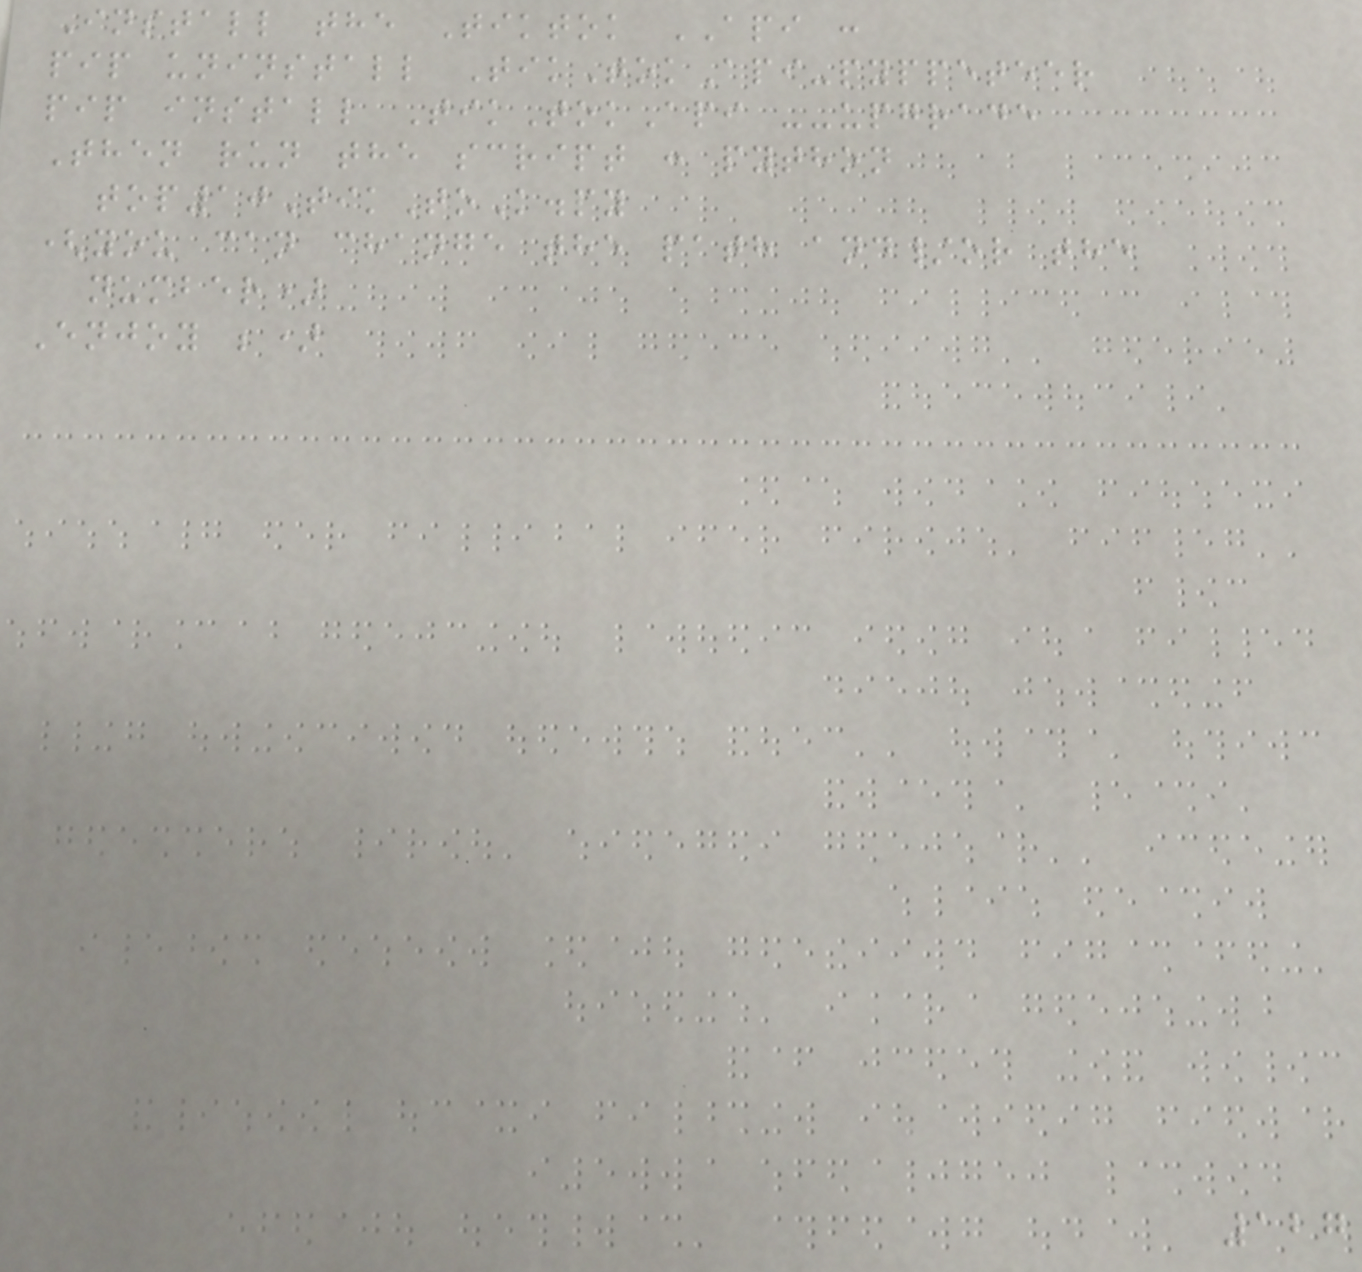Install the Tiktok API :
pip uninstall TikTokApi-pyppeteer
pip install TikTokApi --upgrade
Then run the script : python
top10TikToK.py
(you can change the path and/or the
number)
Enjoy ;)
127
